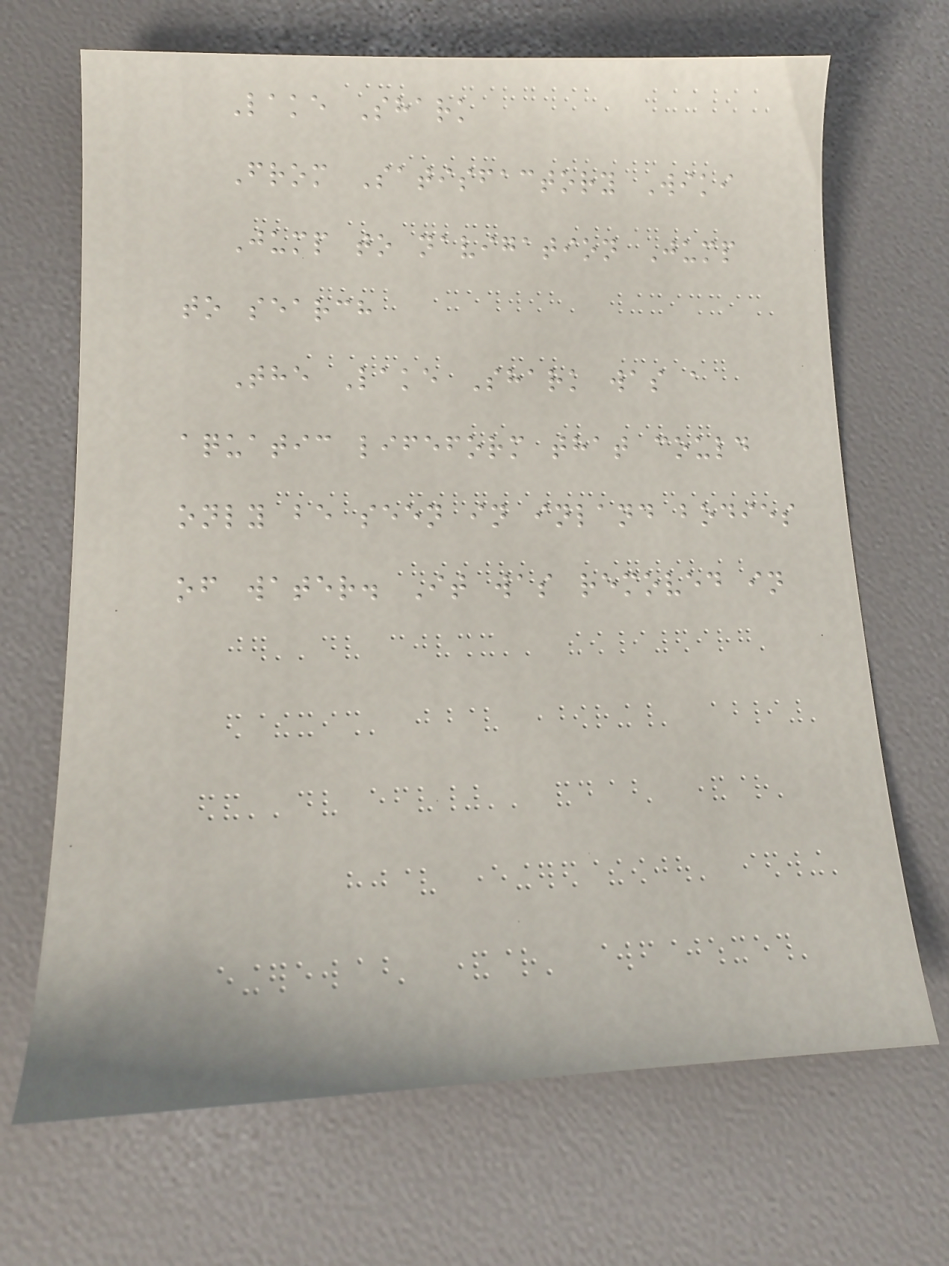Lake Shark
From Satisfactory Wiki
Jump to navigation Jump
to search
The Lake Shark was a
aquatic lifeform that could
only be seen in inland bodies
of water. It was removed in
